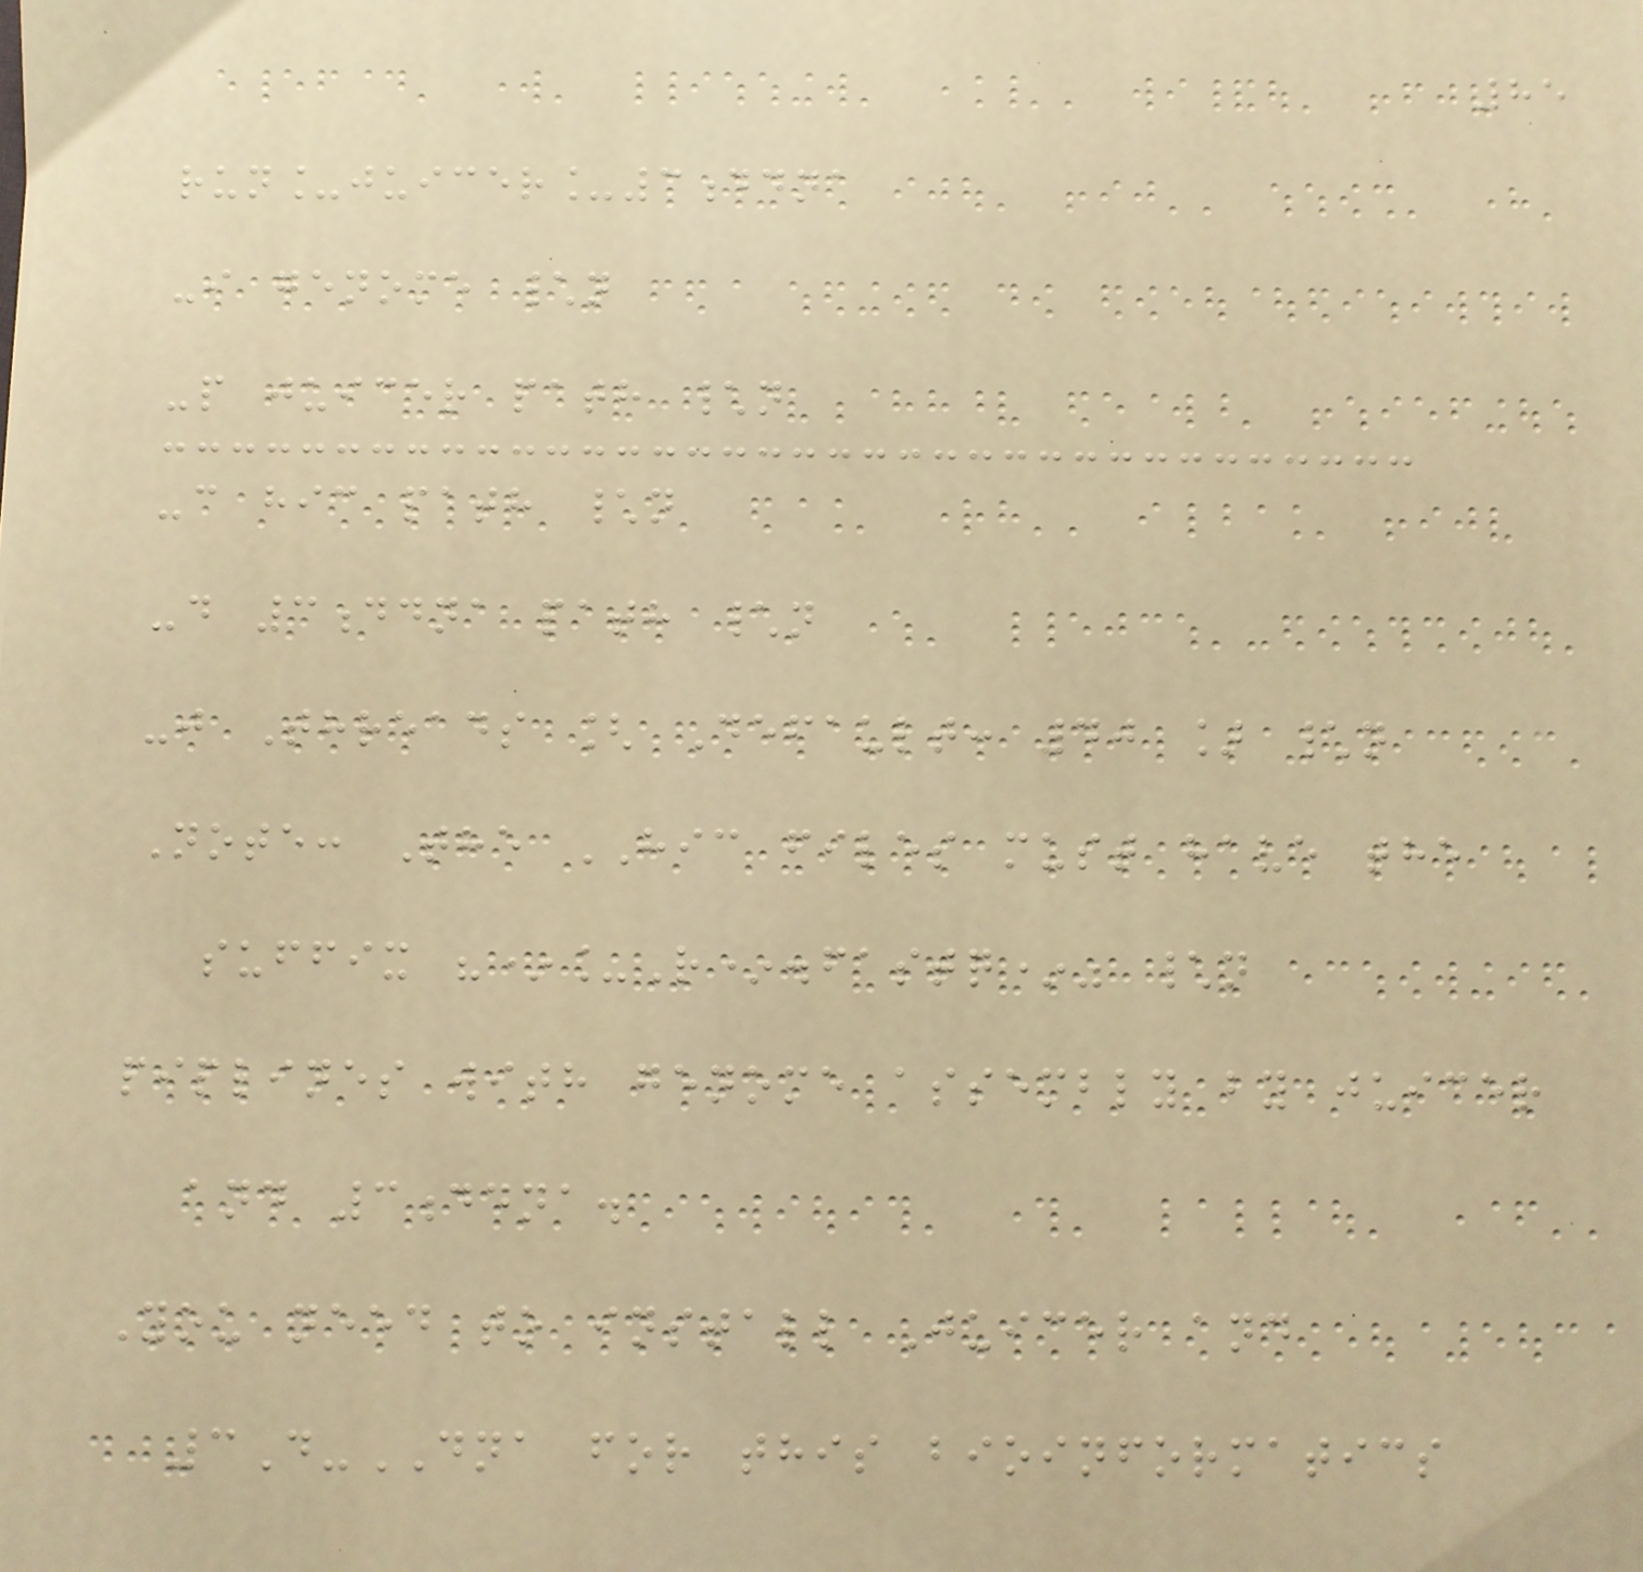85
run_juicer_3ddna
-i genome \n
-p juicer path \n
-c hic path \n
-d 3ddna path \n
-j Threads [ Default: 40 ] \n
Note: The HIC files must have the
suffix "*_R*.fastq*" \n
piplines with genome assembly by juicer
and 3ddna.
You need to install Juicer and
3D-DNA for this bioinformatics
